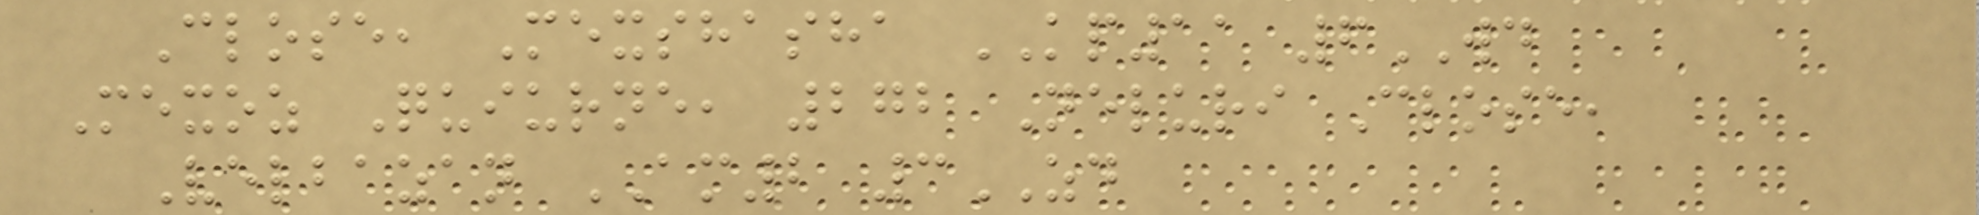Close, Mexshasha KP11 6WD
Mexoz Quiurne, 272 Neluri Close,
Velbazan AM2 3ZD
